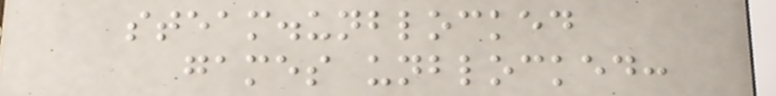steam.unblocked
games unblocked:
